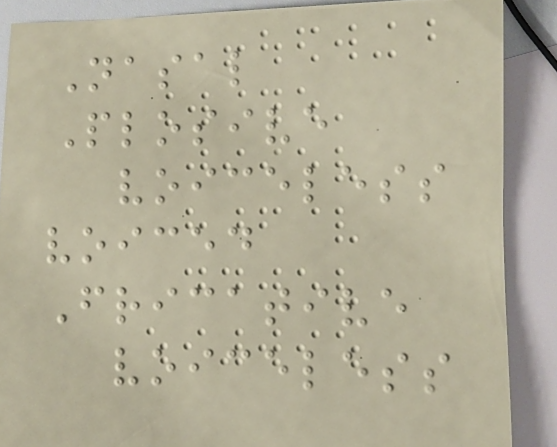Nasal
Plosive
voiceless
voiced
Fricative
voiceless
